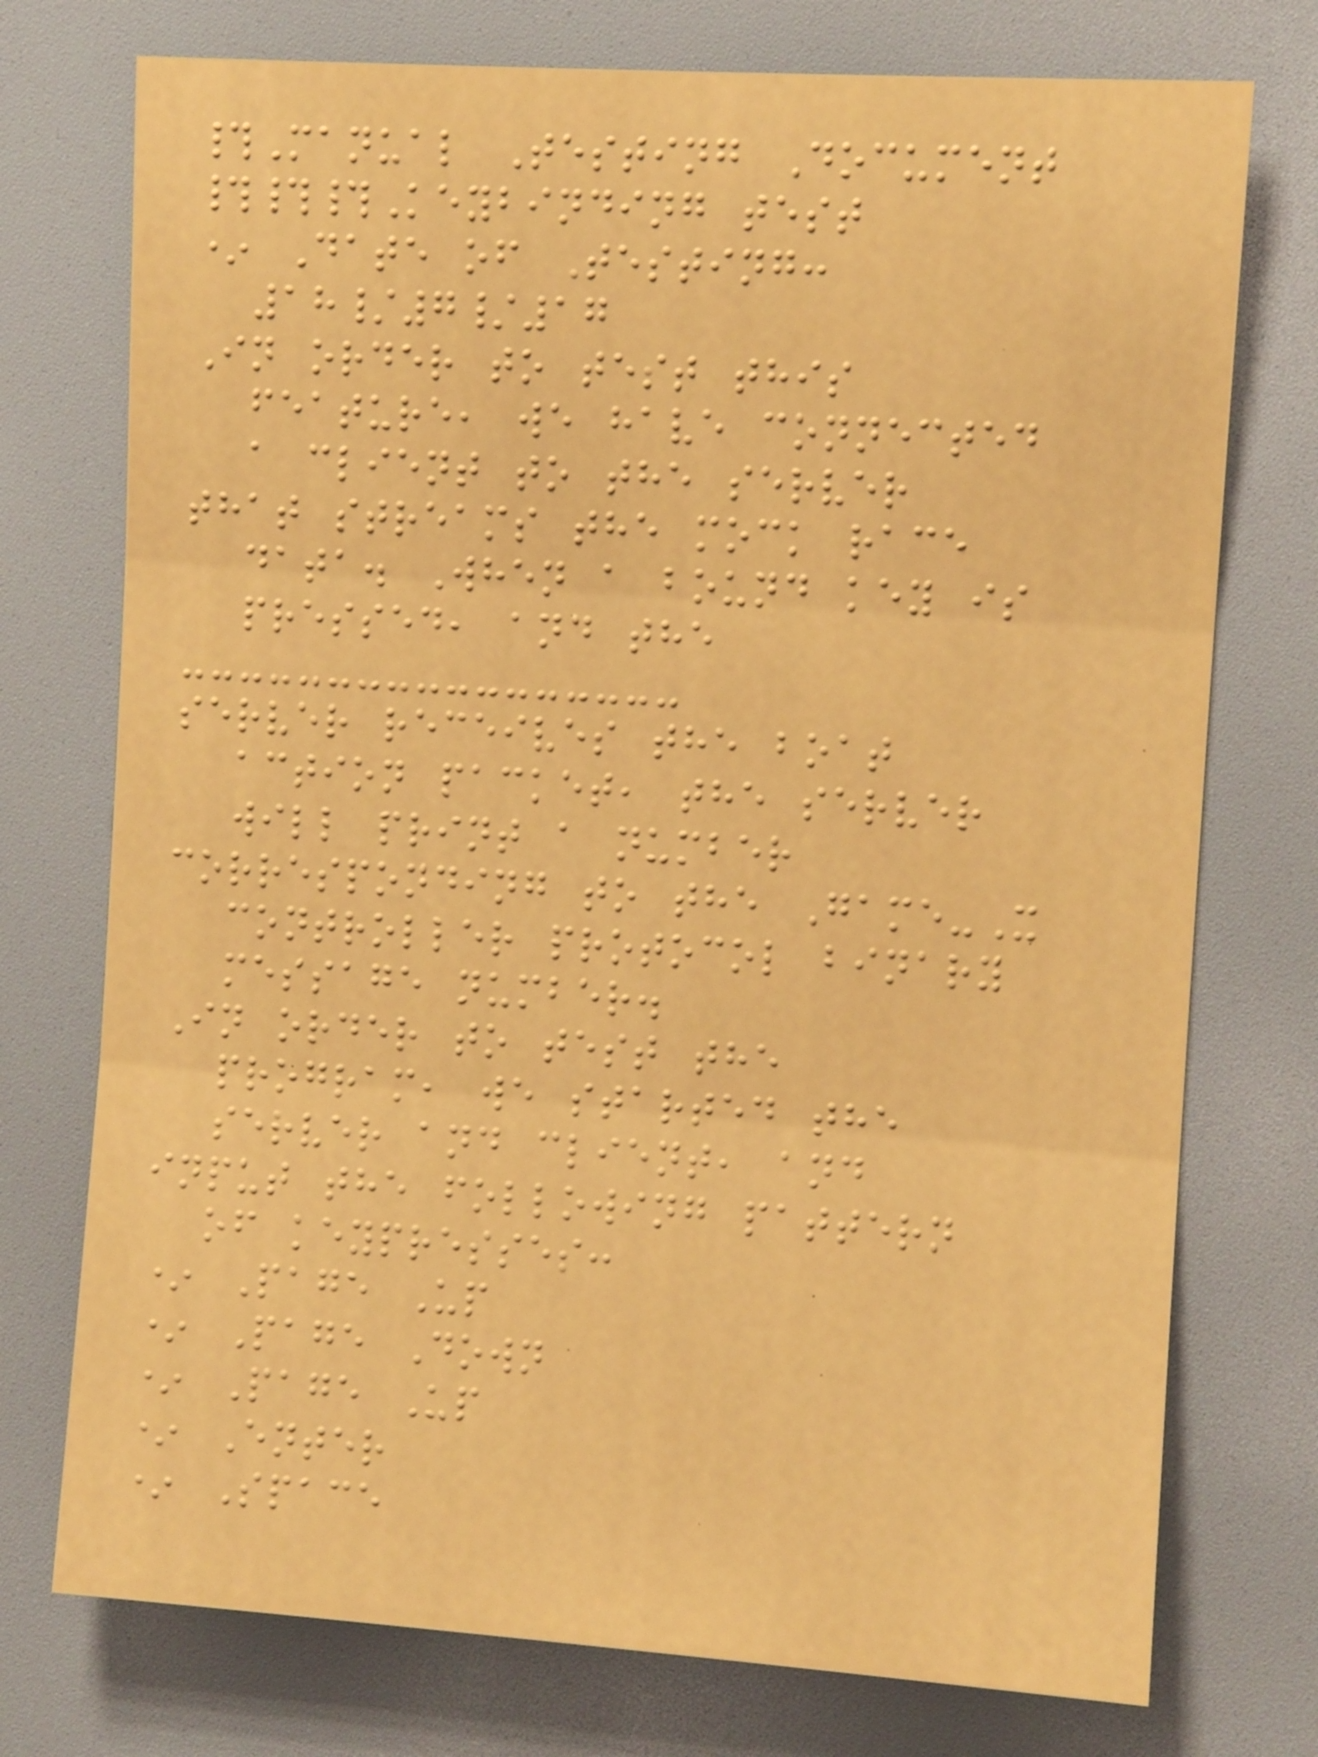#Manual Testing Document
###Keybinding test
* Date of Testing:
18/7/17
In order to test this
feature, we have connected
a client to the server
that streams the mock race
data. When a bound key is
pressed, and the
server receives the boat
action packet, the server
will print a number
corresponding to the Game-X
controller protocol binary
message number.
In order to test the
program, we started the
server and client, and
input the following pattern
of keypresses:
* Page Up
* Page Down
* Page Up
* Enter
* Space
